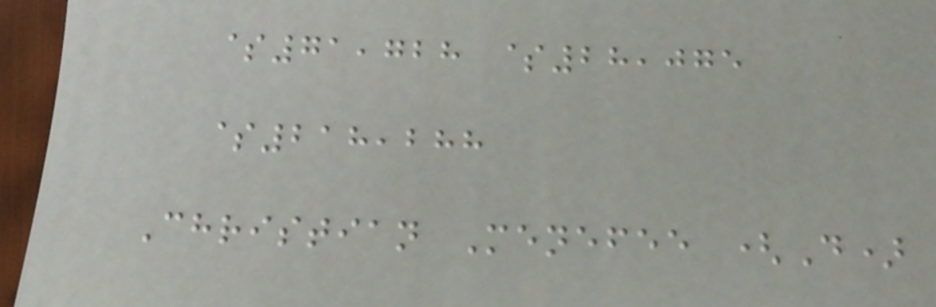$71,728 $28,075
$218,288
Christian Menefee (D)
